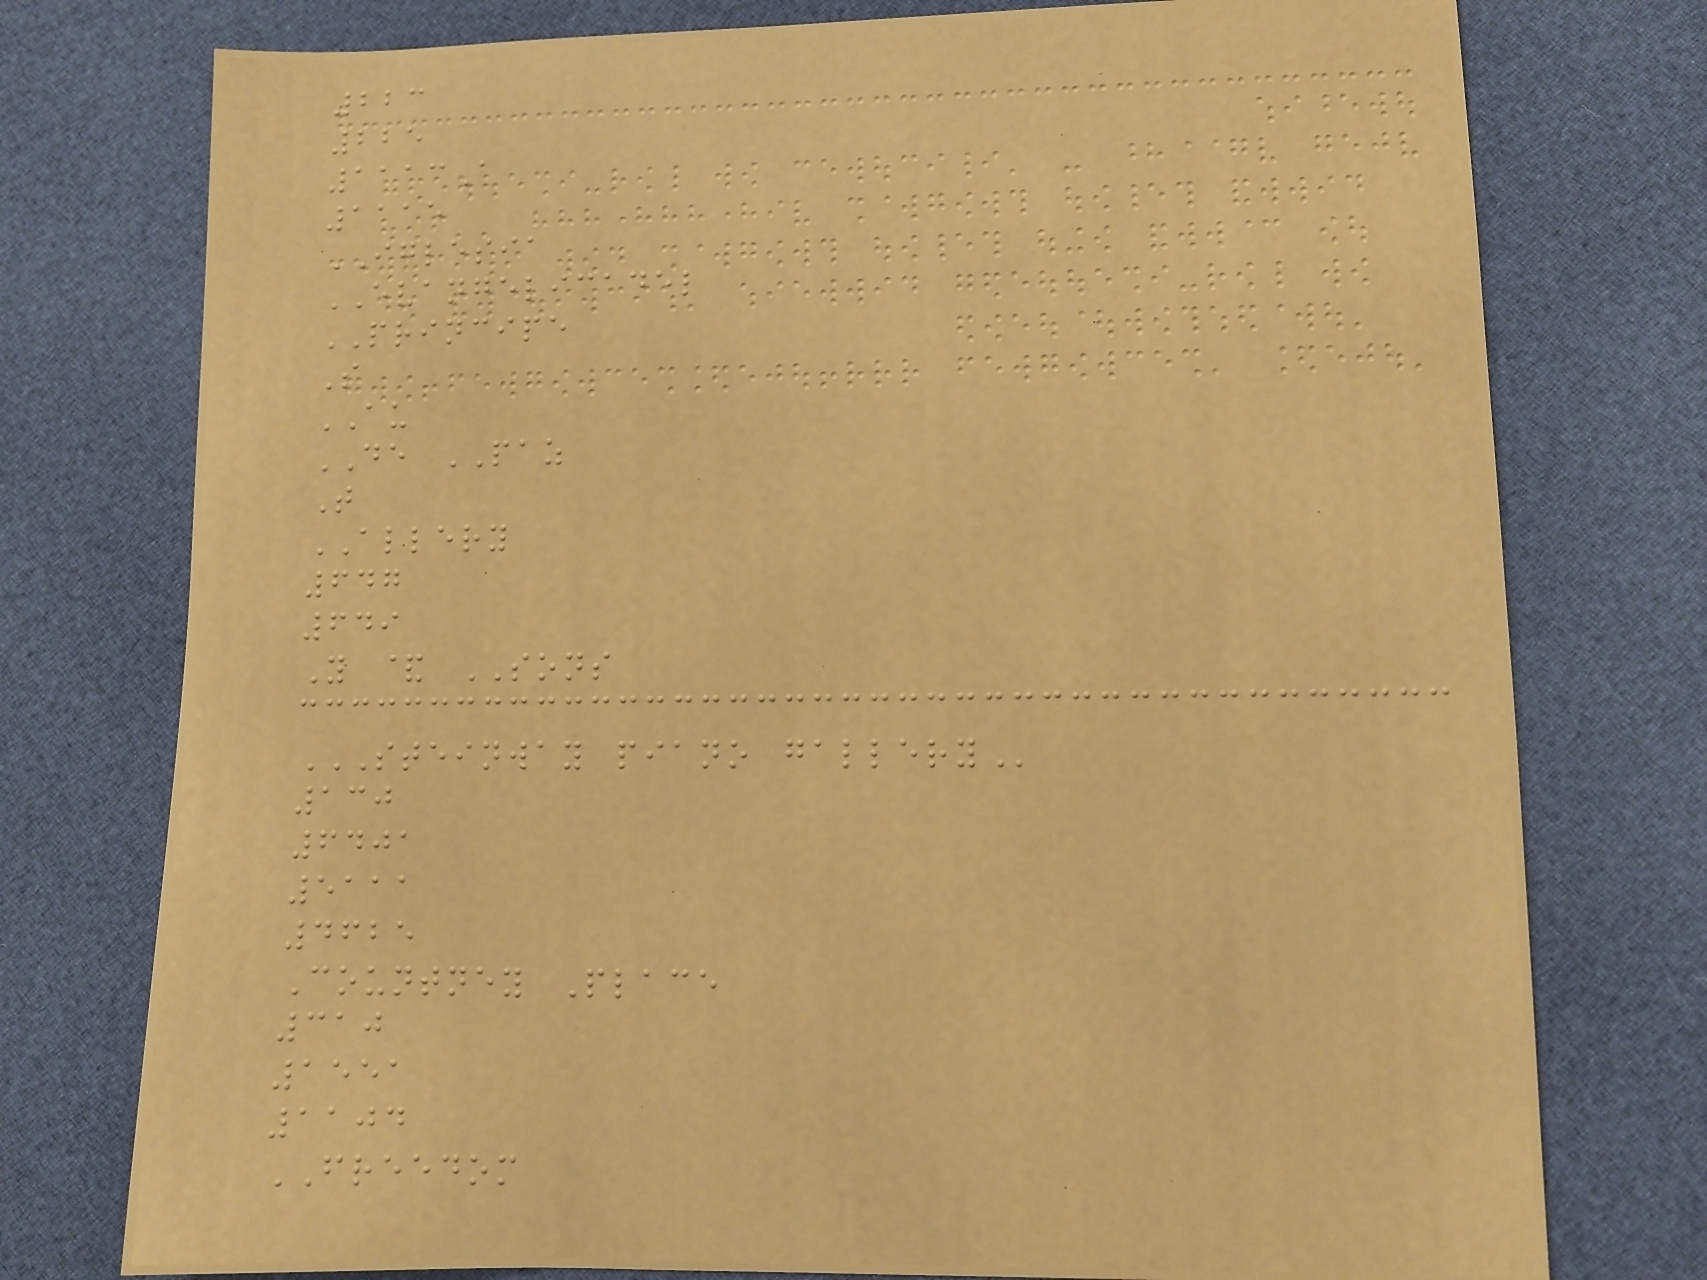223
225
1113A
1115
IGLESIA
EVANGELICADEL
PRINCIPE
S
AU
DE PAZ
T
ALLERY
647
649
Y & SONS
STEINWAY PIANO GALLERY
130
6401
5111
4625
Countney Place
310
1551
1104
FREEDOM
